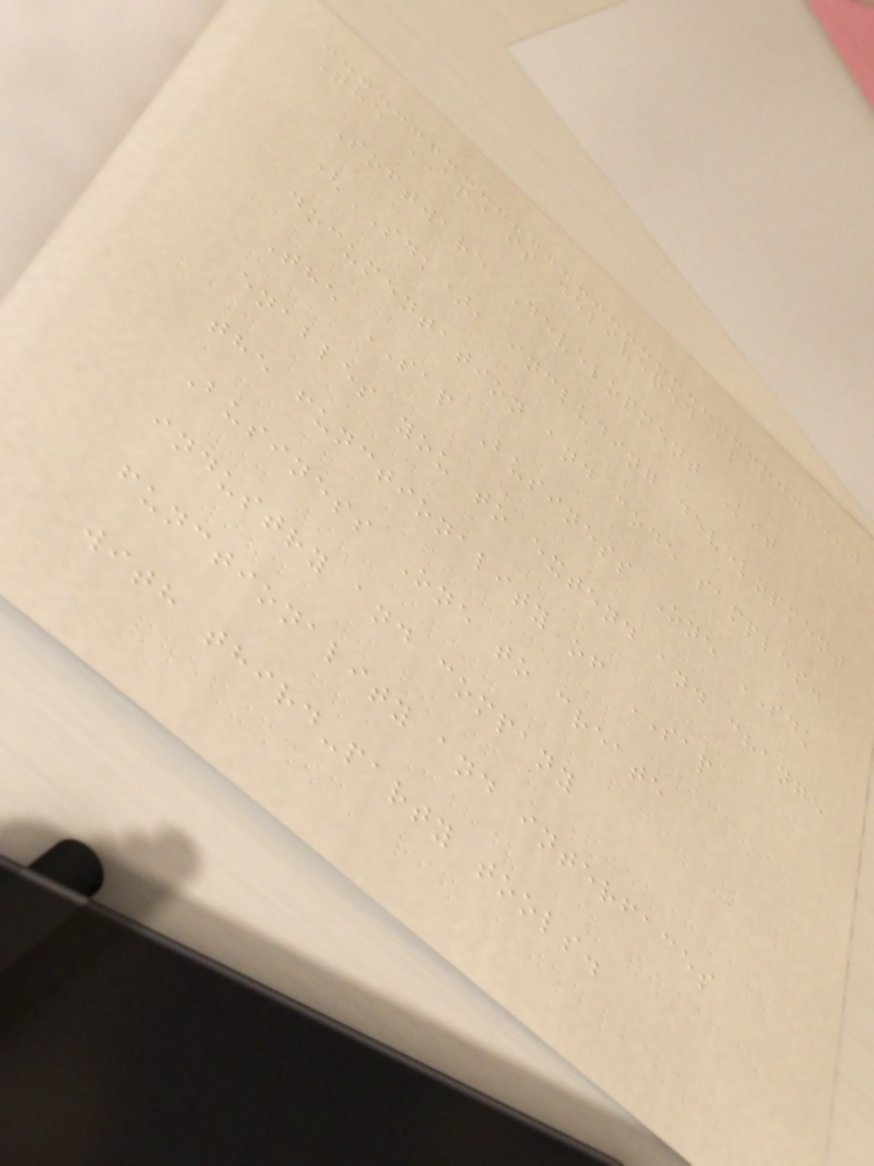The API is delivered as a
Software Development Kit
(SDK), including development
documentation and code samples.
The SAP Business One SDK
enables you to extend and change
the functionality of SAP
Business One to create
industry and company
functionality and interfaces
with third-party tools.
